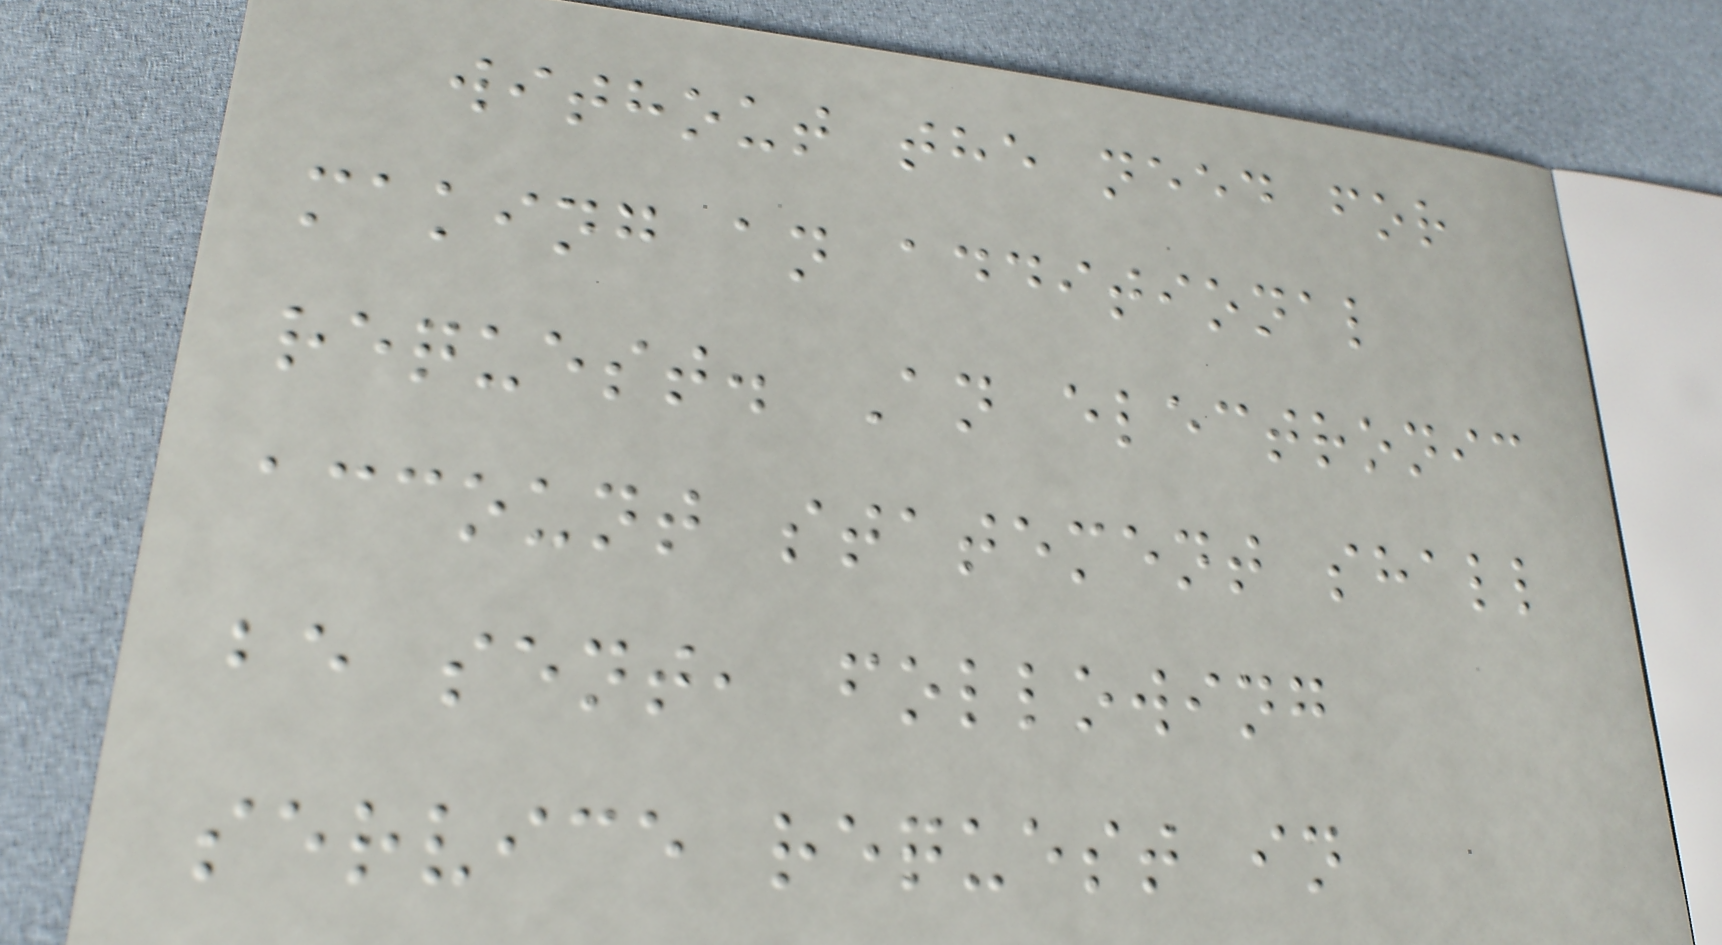without the need for
making an additional
request. An electronic
account statement shall
be sent, following
service request in
